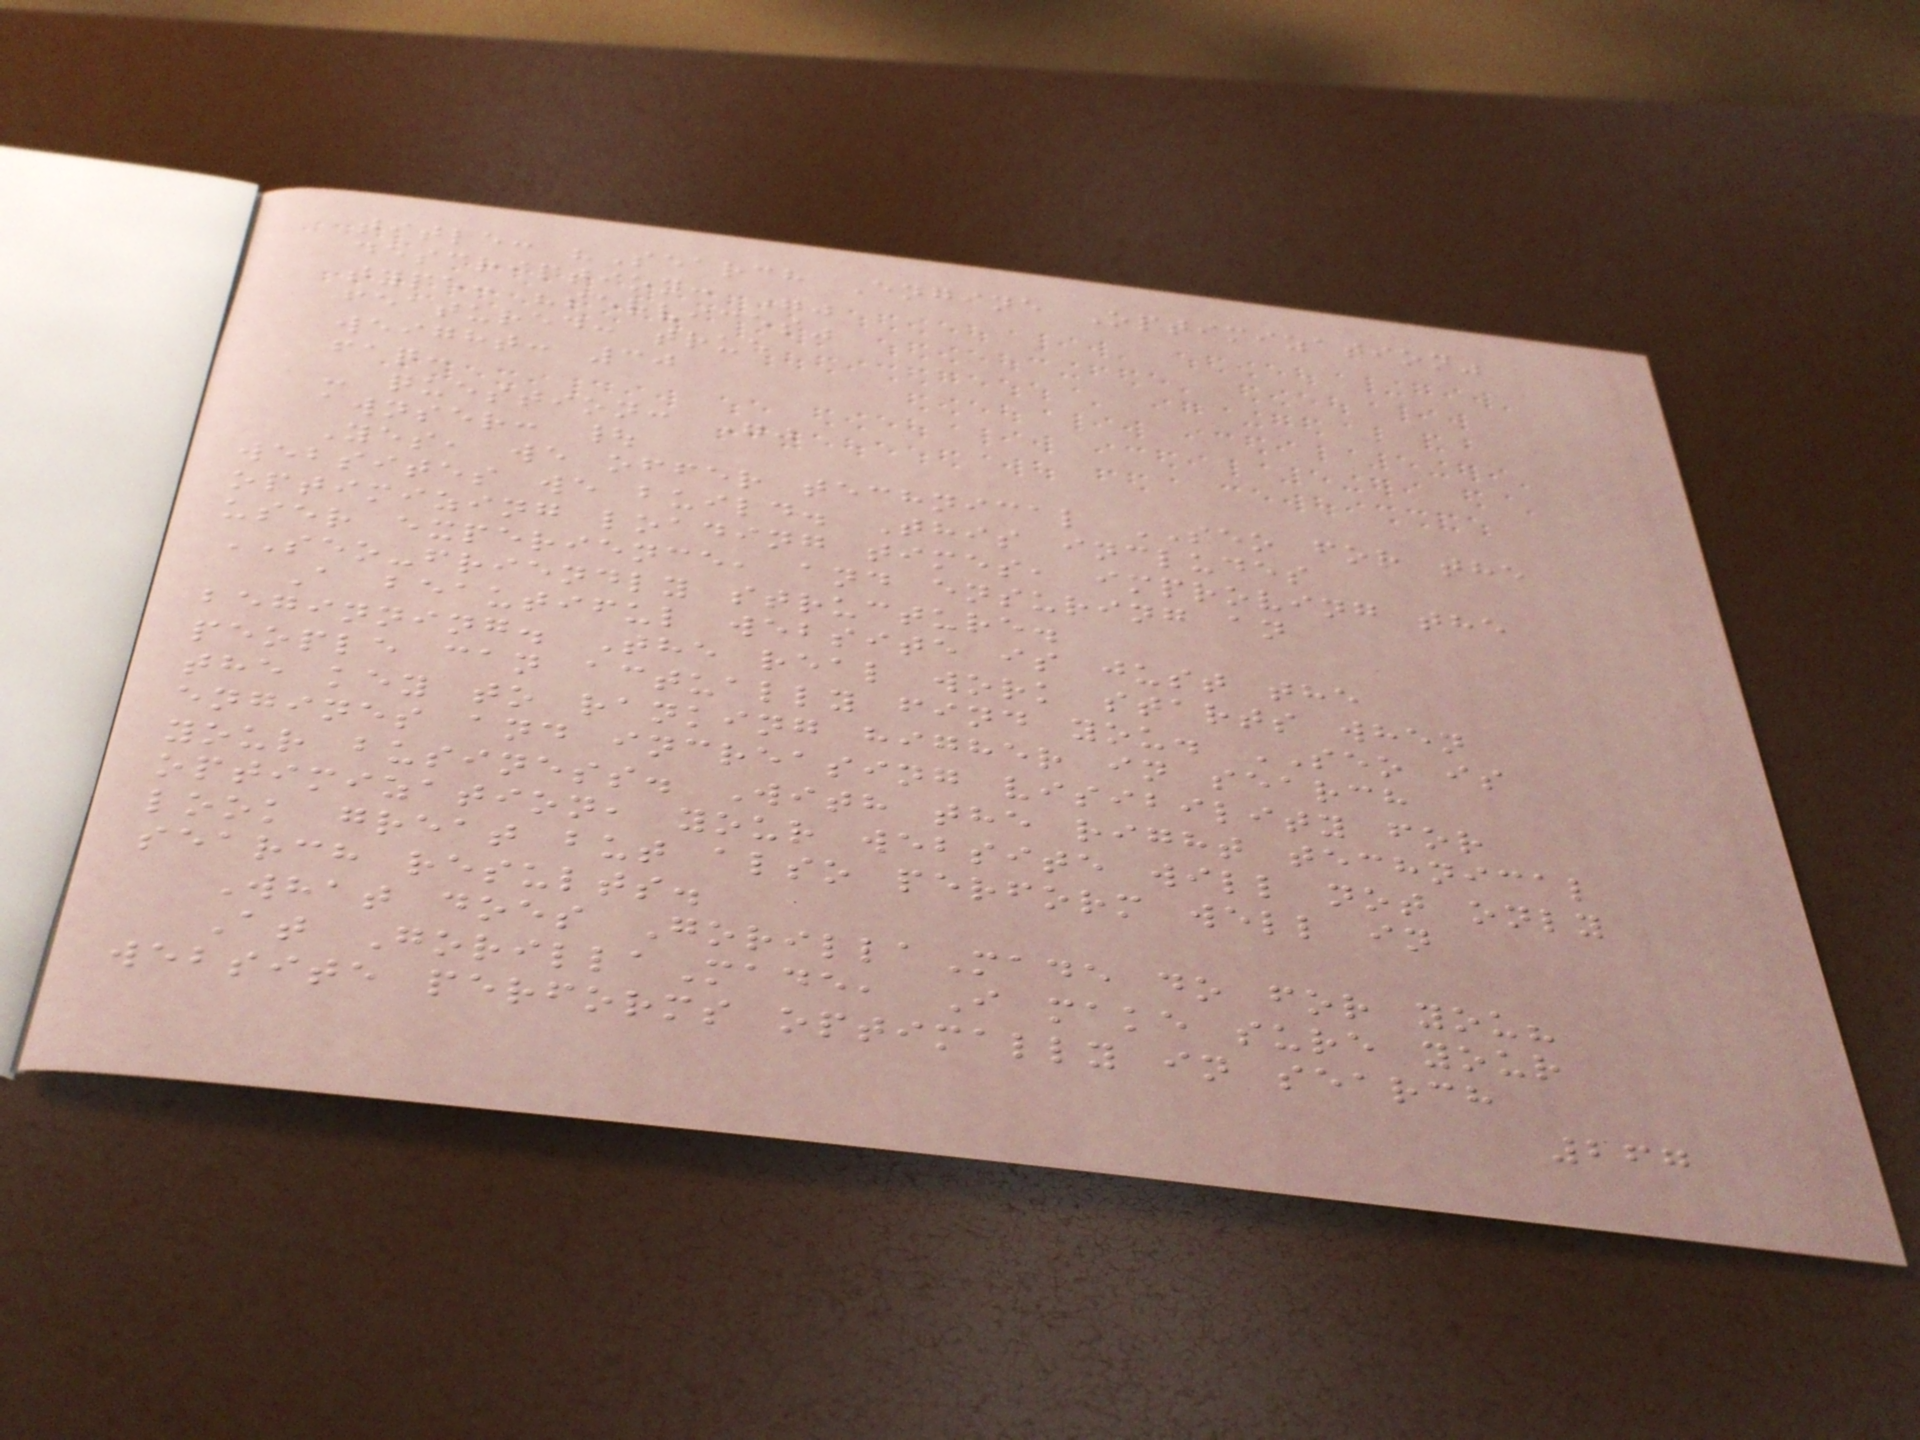title: "Search Engine Optimization"
description: ""
type: "services"
featured: true
weight: 30
faq:
- question: ""
awnser: |
Yes, we offer technical SEO for the
websites we build. This includes
optimizing loading times, improving the
user experience, and ensuring an
SEO-friendly structure.
A beautiful website is just the
beginning. The real work starts when
people can actually find you. SEO is
the key to ranking higher in search
engines and increasing visibility for
your business. With the right technical
optimization, your website will not only
look great but also perform well in
search results.
What does GorillaMade do for you?
At GorillaMade, I make sure your
website performs optimally in search
267
